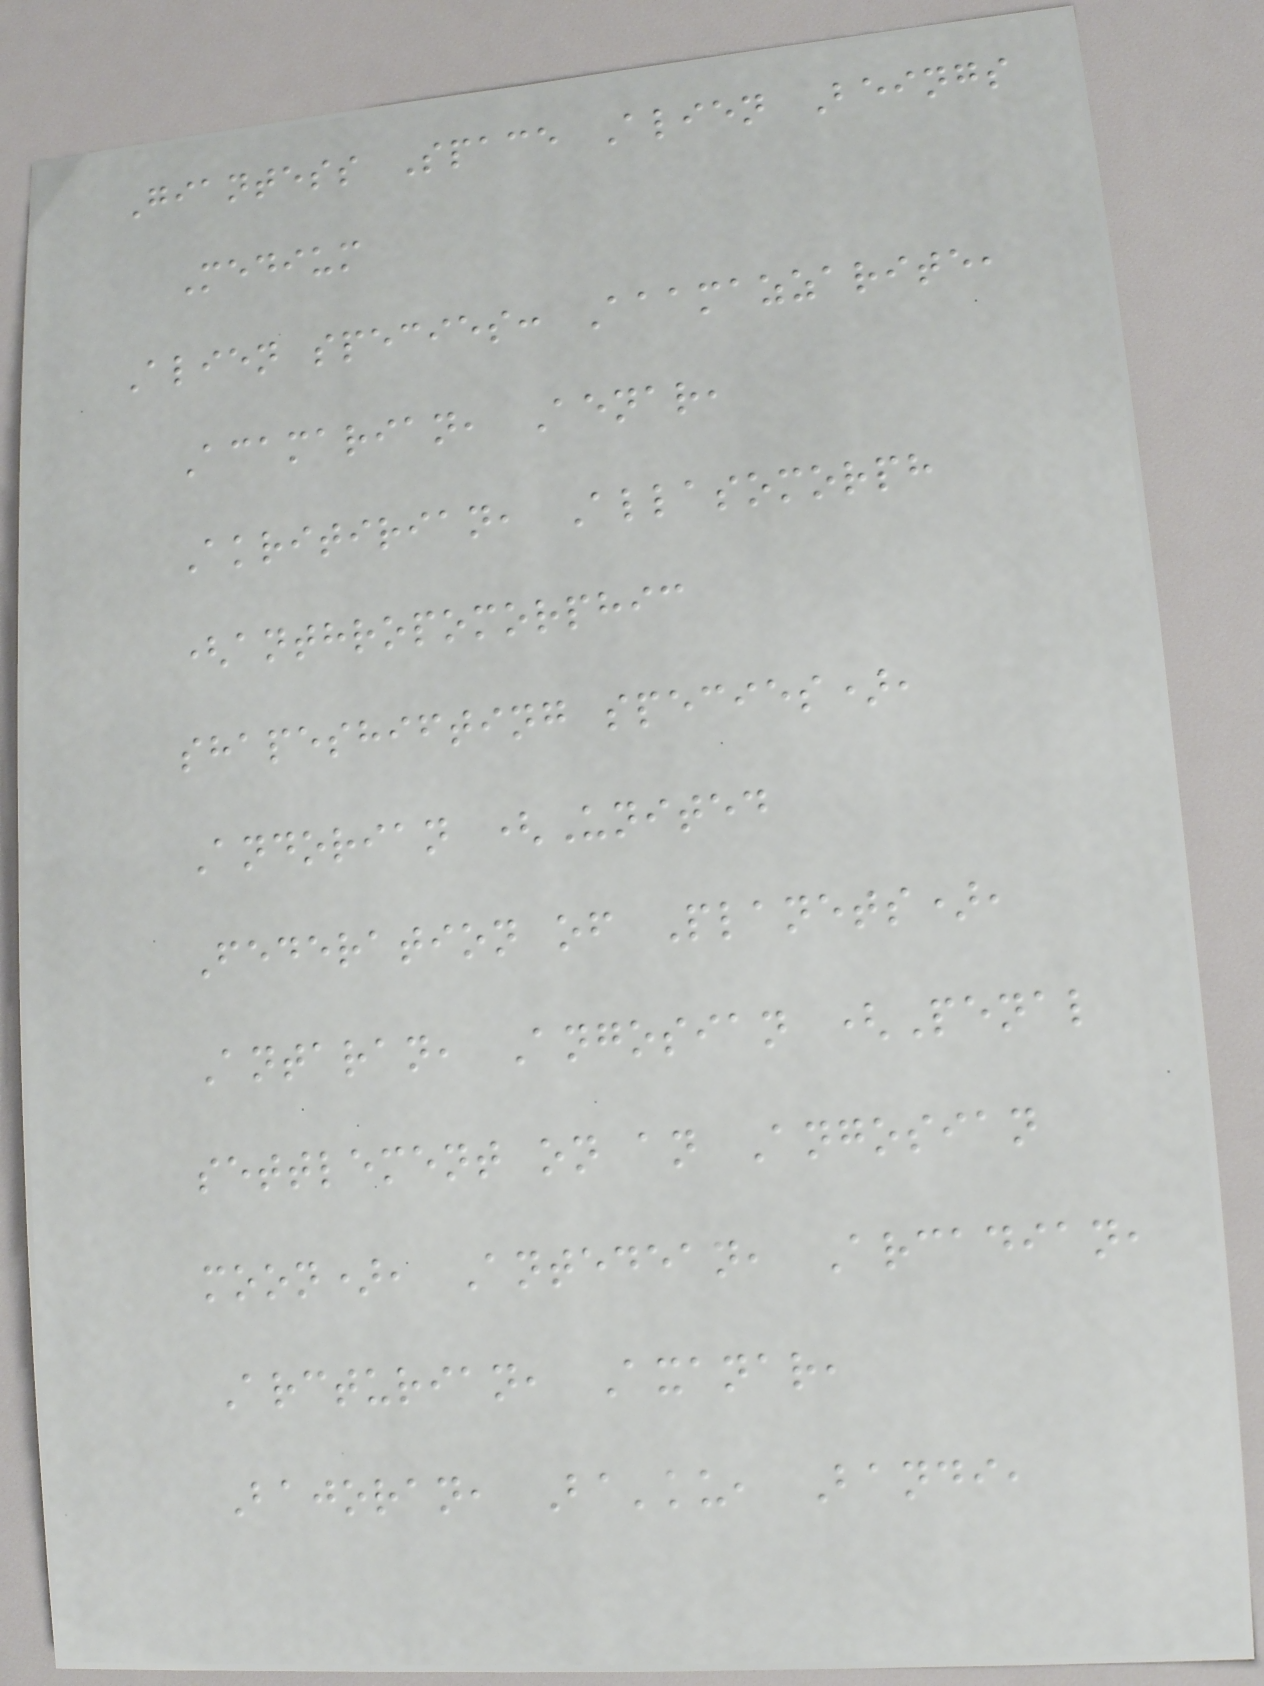Giantess Space Alien Beings
Medium
Alien species: Aaamazzarite,
Acamarian, Aenar,
Akritirian, Allasomorph
(anthropomorphic
shapeshifting species),
Andorian (United
Federation of Planets),
Antaran, Angosian (Penal
settlement on an Angosian
moon), Antedean, Arcadian,
Arcturian, Axanar,
Bajoran, Ba'ku, Bandi,
